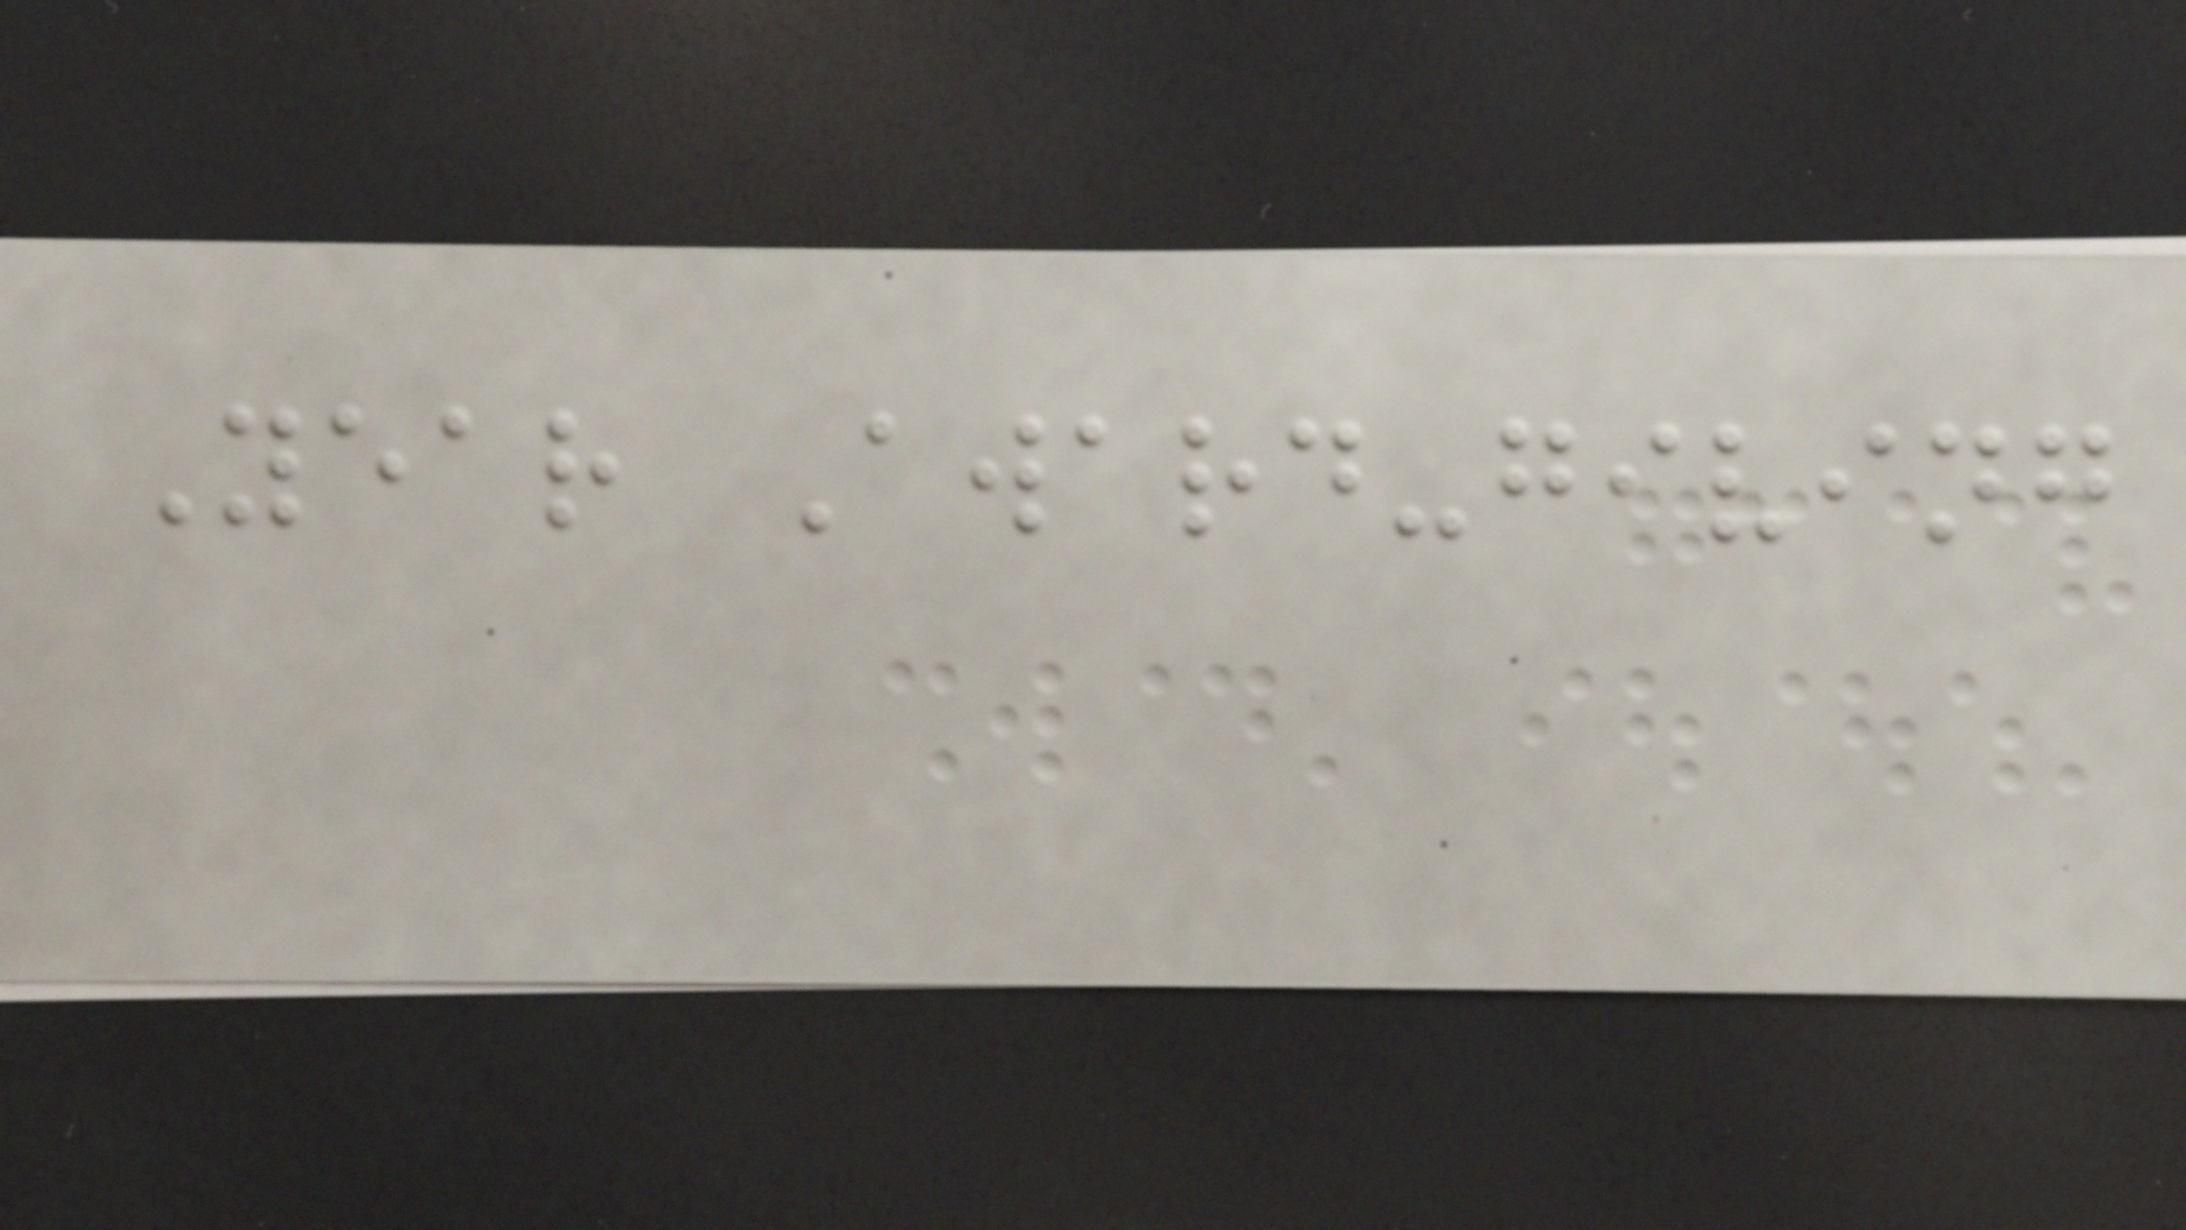Year Award-giving
